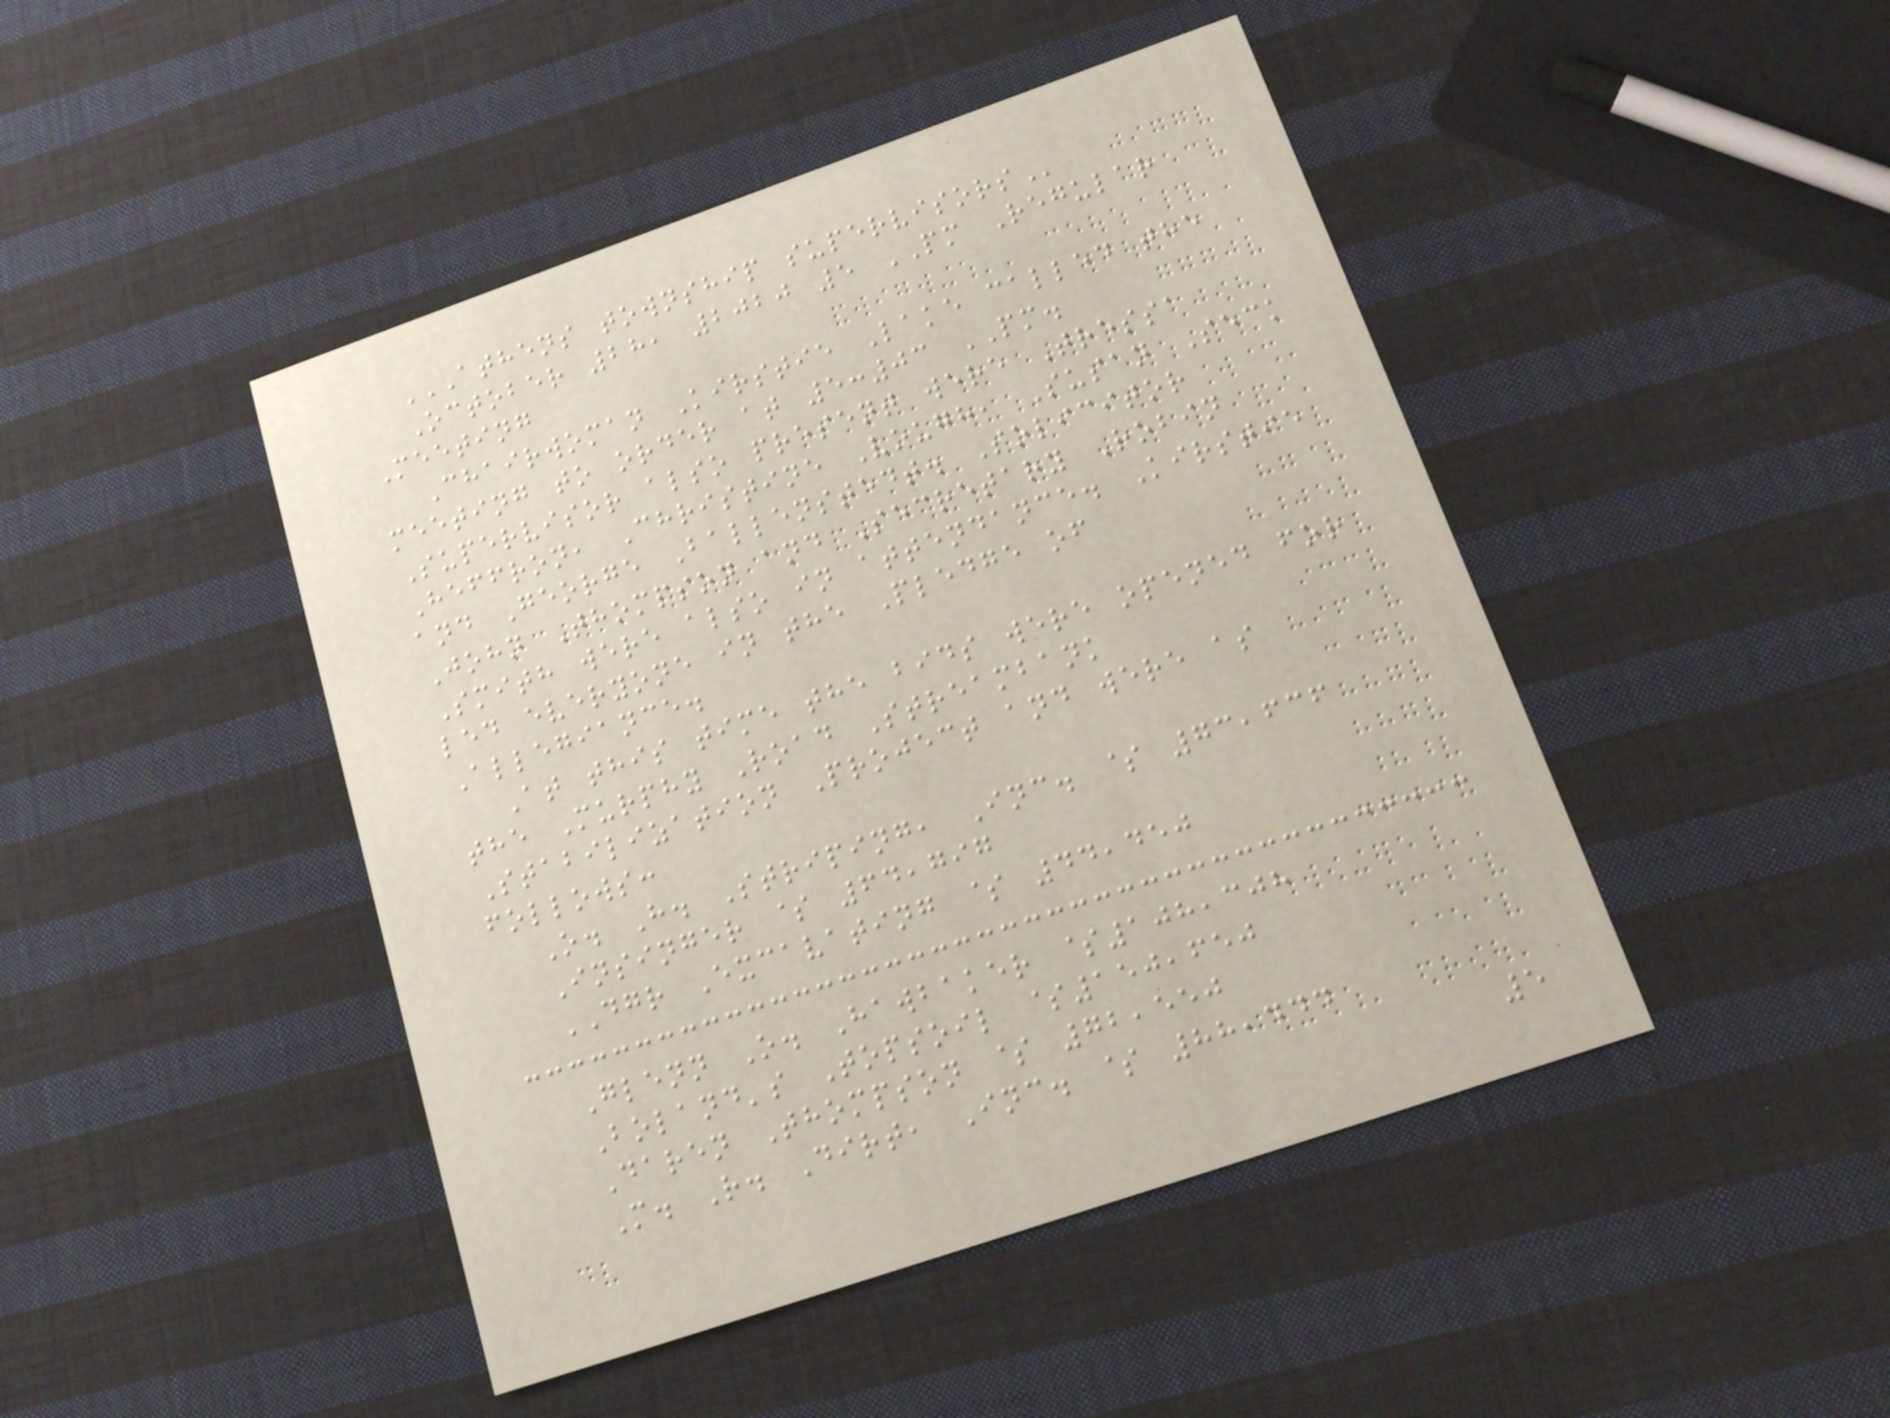ATHENS TOWNSHIP SUPERVISORS
October 28, 2020 5 PM Regular
Meeting
Chairwoman Kirstie Lake called the
meeting to order at 5:03 PM.
Supervisor also present were Tressa
Heffron, Christine Vough, Susan Seck
and George Ballenstedt. Solicitor
John Thompson and Secretary Robin
Smith were also in attendance. Kirstie
led everyone in the Pledge of
Allegiance.
At this time the bids were opened for
the Murphy Road Streambank
Stabilization Project and were as
follows:
O. H. Striping, Inc. $ 73,636
Insinger $ 64,797
DGR Excavating $ 44,450
Glenn O. Hawbaker $108,308
Boland's Topsoil $150,650
Daren Thompson $ 72,550
M. R. Dirt, Inc. $ 88,444
5
